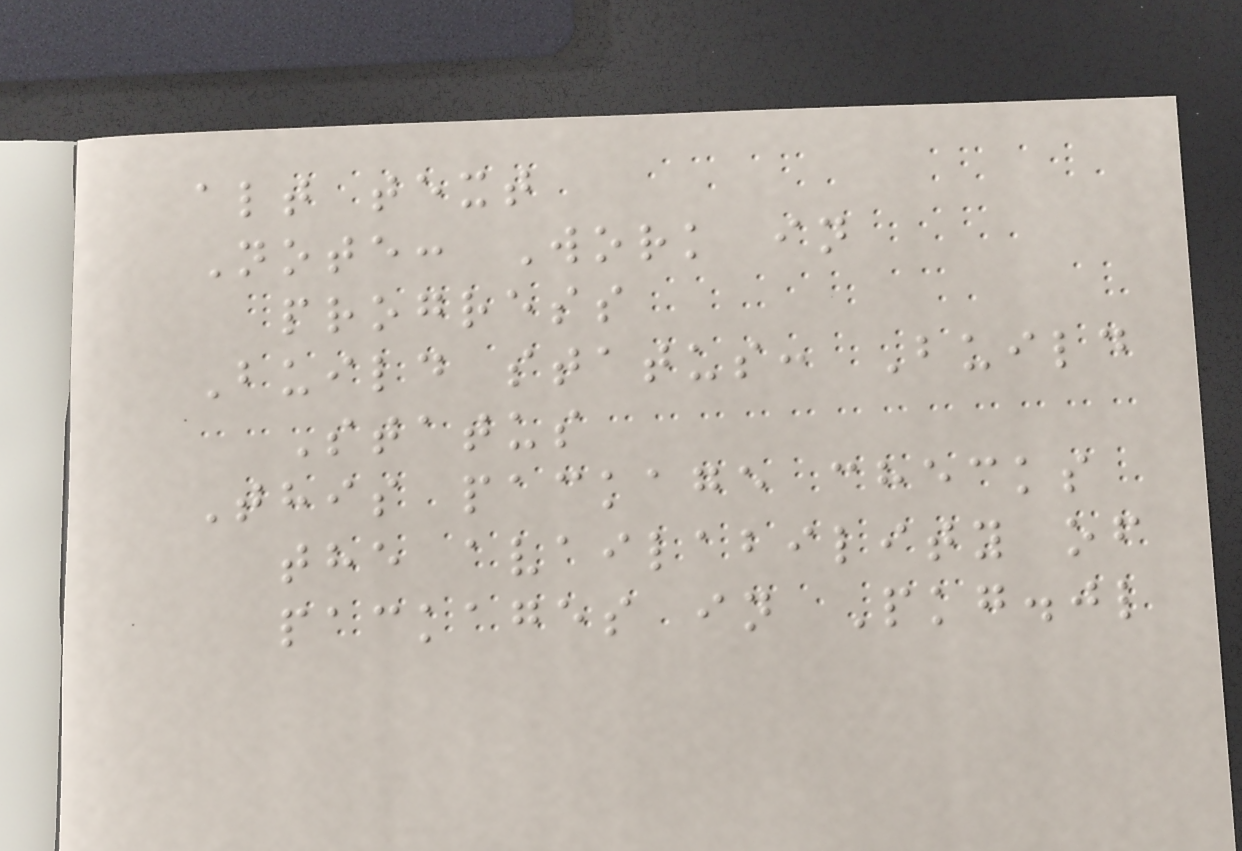alt text
Note: Work in
progress
Build status: Build
Status
This package checks
the availability of
packages in Pkg.jl
